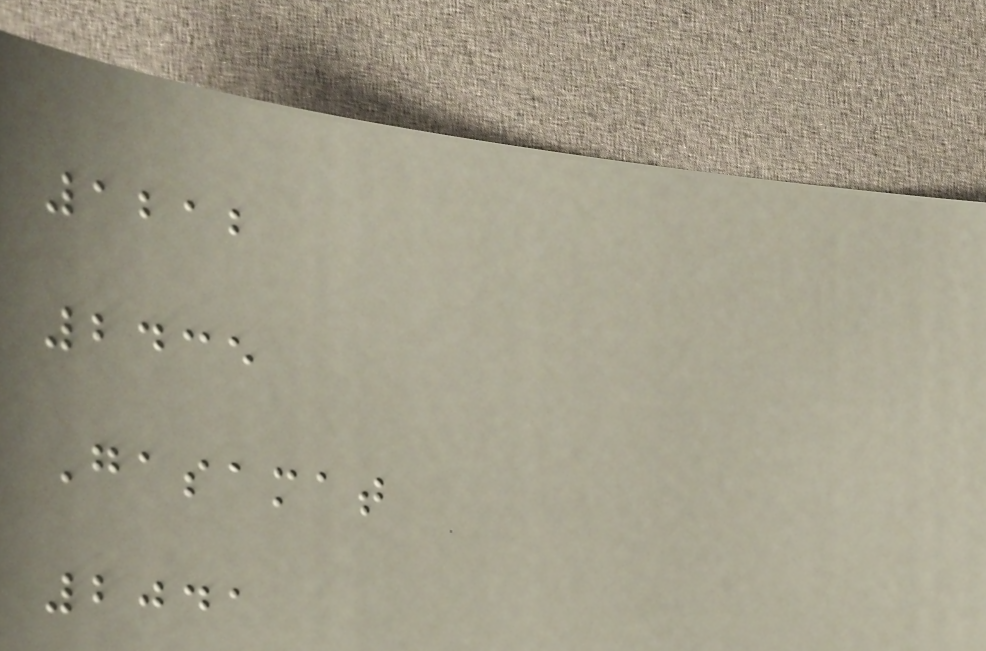1212
2435
Gasamat
2041
